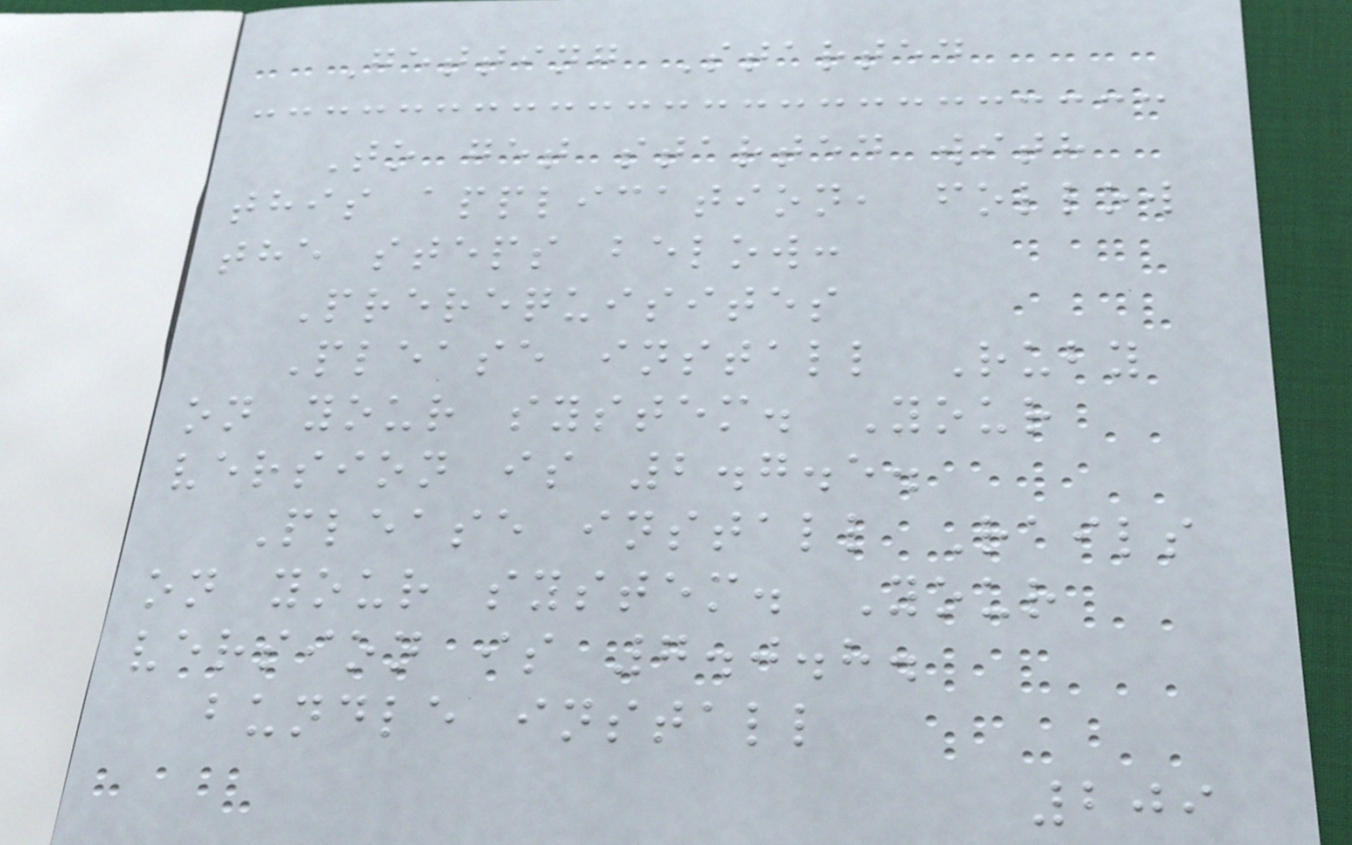Getting Started
To get started with
this application, follow
the steps below:
Prerequisites
Please install Ruby
on your system. Your
version is 2.7.5.
Please install Rails
on your system. Your
version is 7.0.8.
bundle install
209
